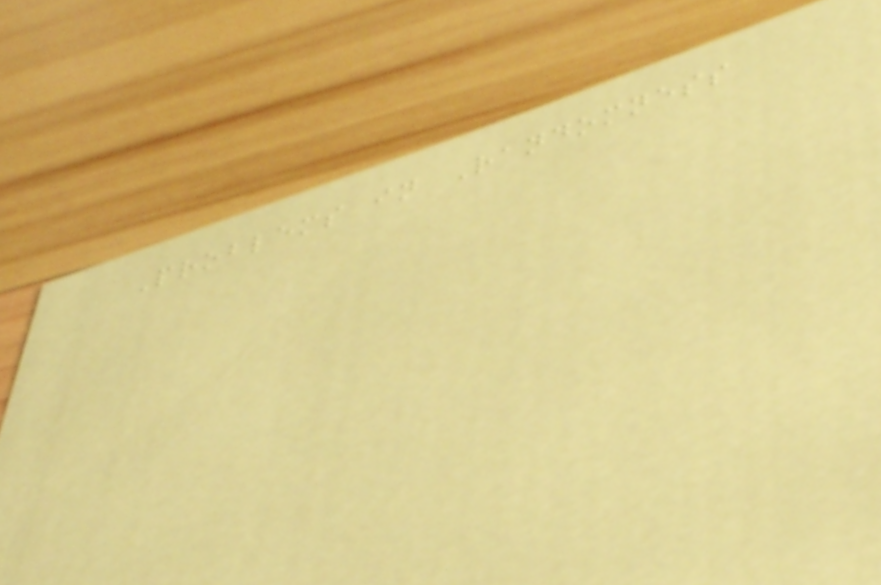Problems in Randomness
